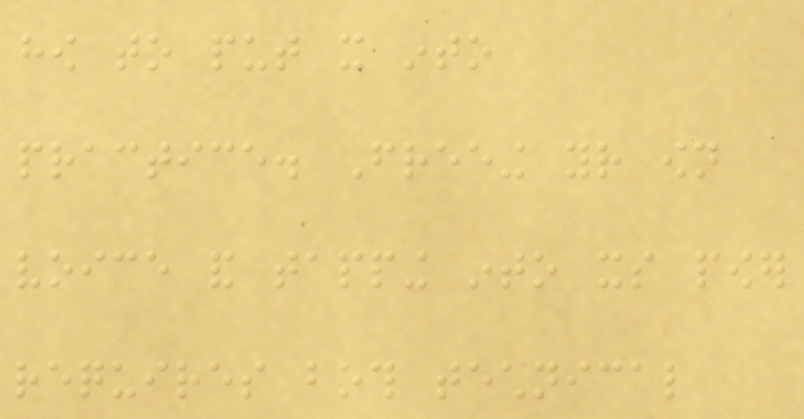how to put it into
practice. Freeing your own
voice and tapping into its power
requires both technical
